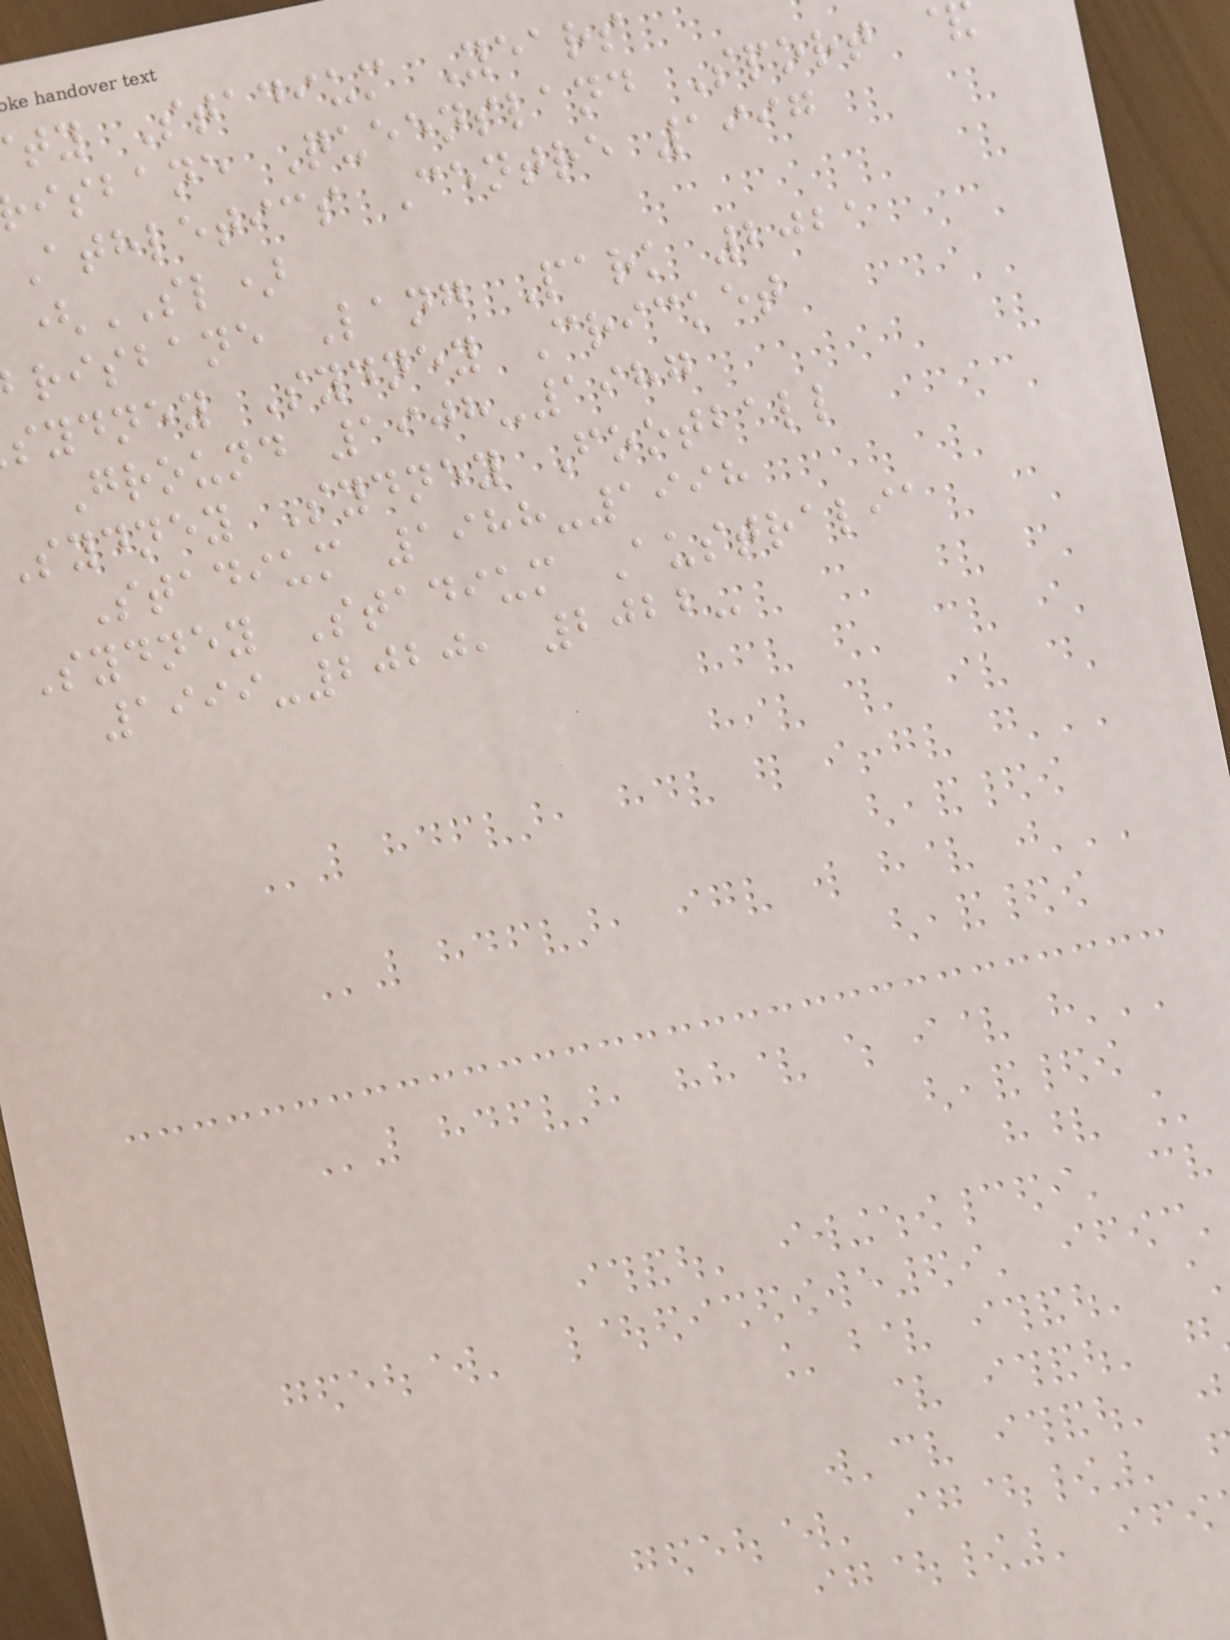ty Stadium Years
isbane Queensland Sport
Athletics Centre 1997
(SL)
risbane Lang Park 2021
sydney Sydney Cricket
Ground 1908-1987
sydney Sydney Football
Stadium 1988-1998
Sydney Stadium Australia
1999-2020, 2022-
